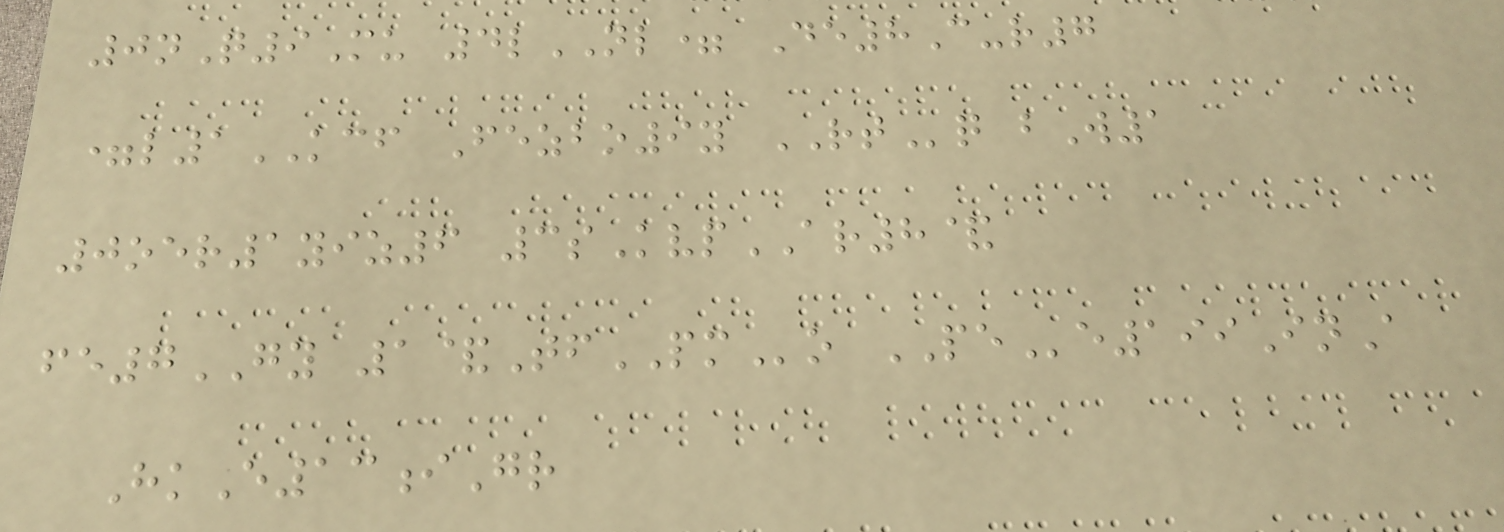0nQ9Mu 4lNL= De8C-r7
=l1KCF Fezbo9y RTq bW1
0oer1yiz6 3sKvpAR8&
fe7GY 1&TfPMo PEe199InA
HkE13iGr
